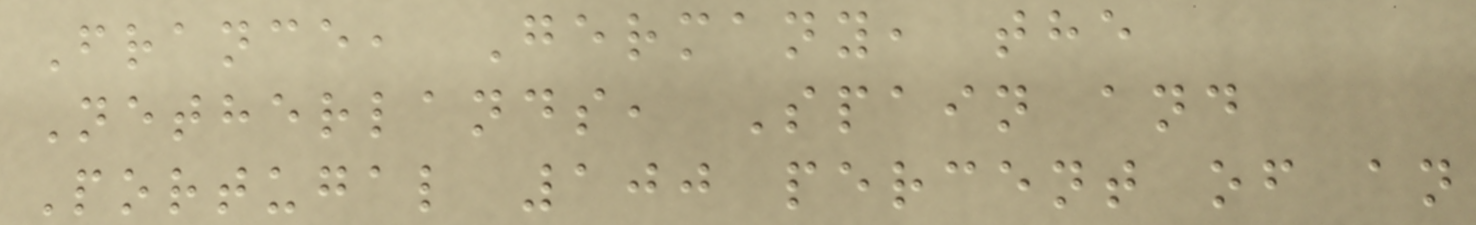France, Germany, the
Netherlands, Spain and
Portugal 100 percent of an
